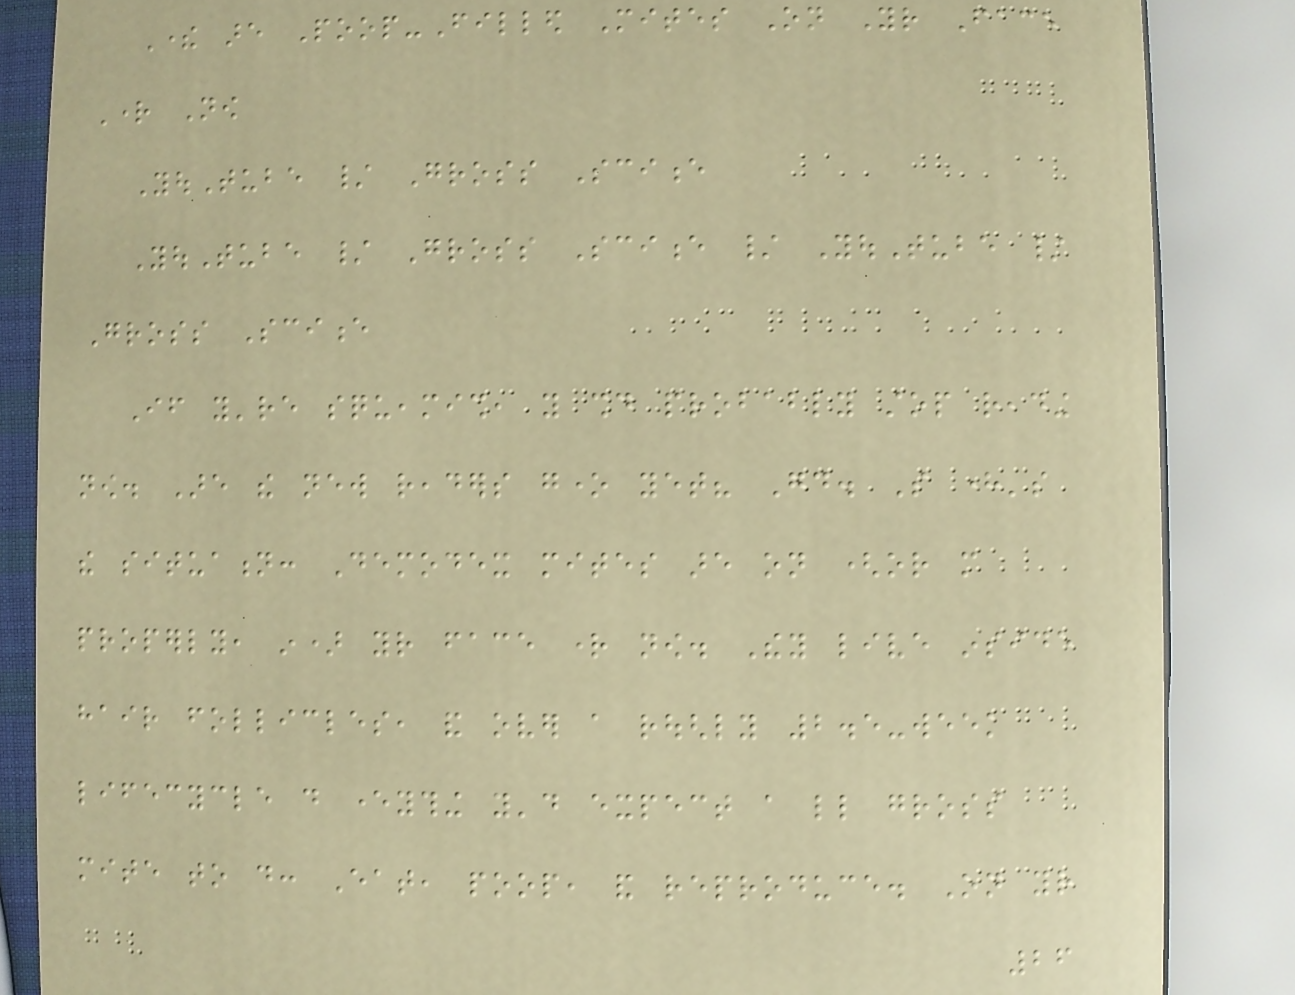There are Poop-Filled Mites On Your Face
Right Now
YouTube / Gross Science
YouTube / Gross Science / YouTube /
Gross Science
If you're squeamish, you should probably stop reading
now. Are the new readers gone yet? Good. So here's
the situation: Demodex mites are on (or more
properly, in) your face right now. They live inside
hair follicles, and over a roughly 2.5-week
lifecycle do everything you'd expect a little gross
mite to do: Eat, poop, and reproduce. On your
26
